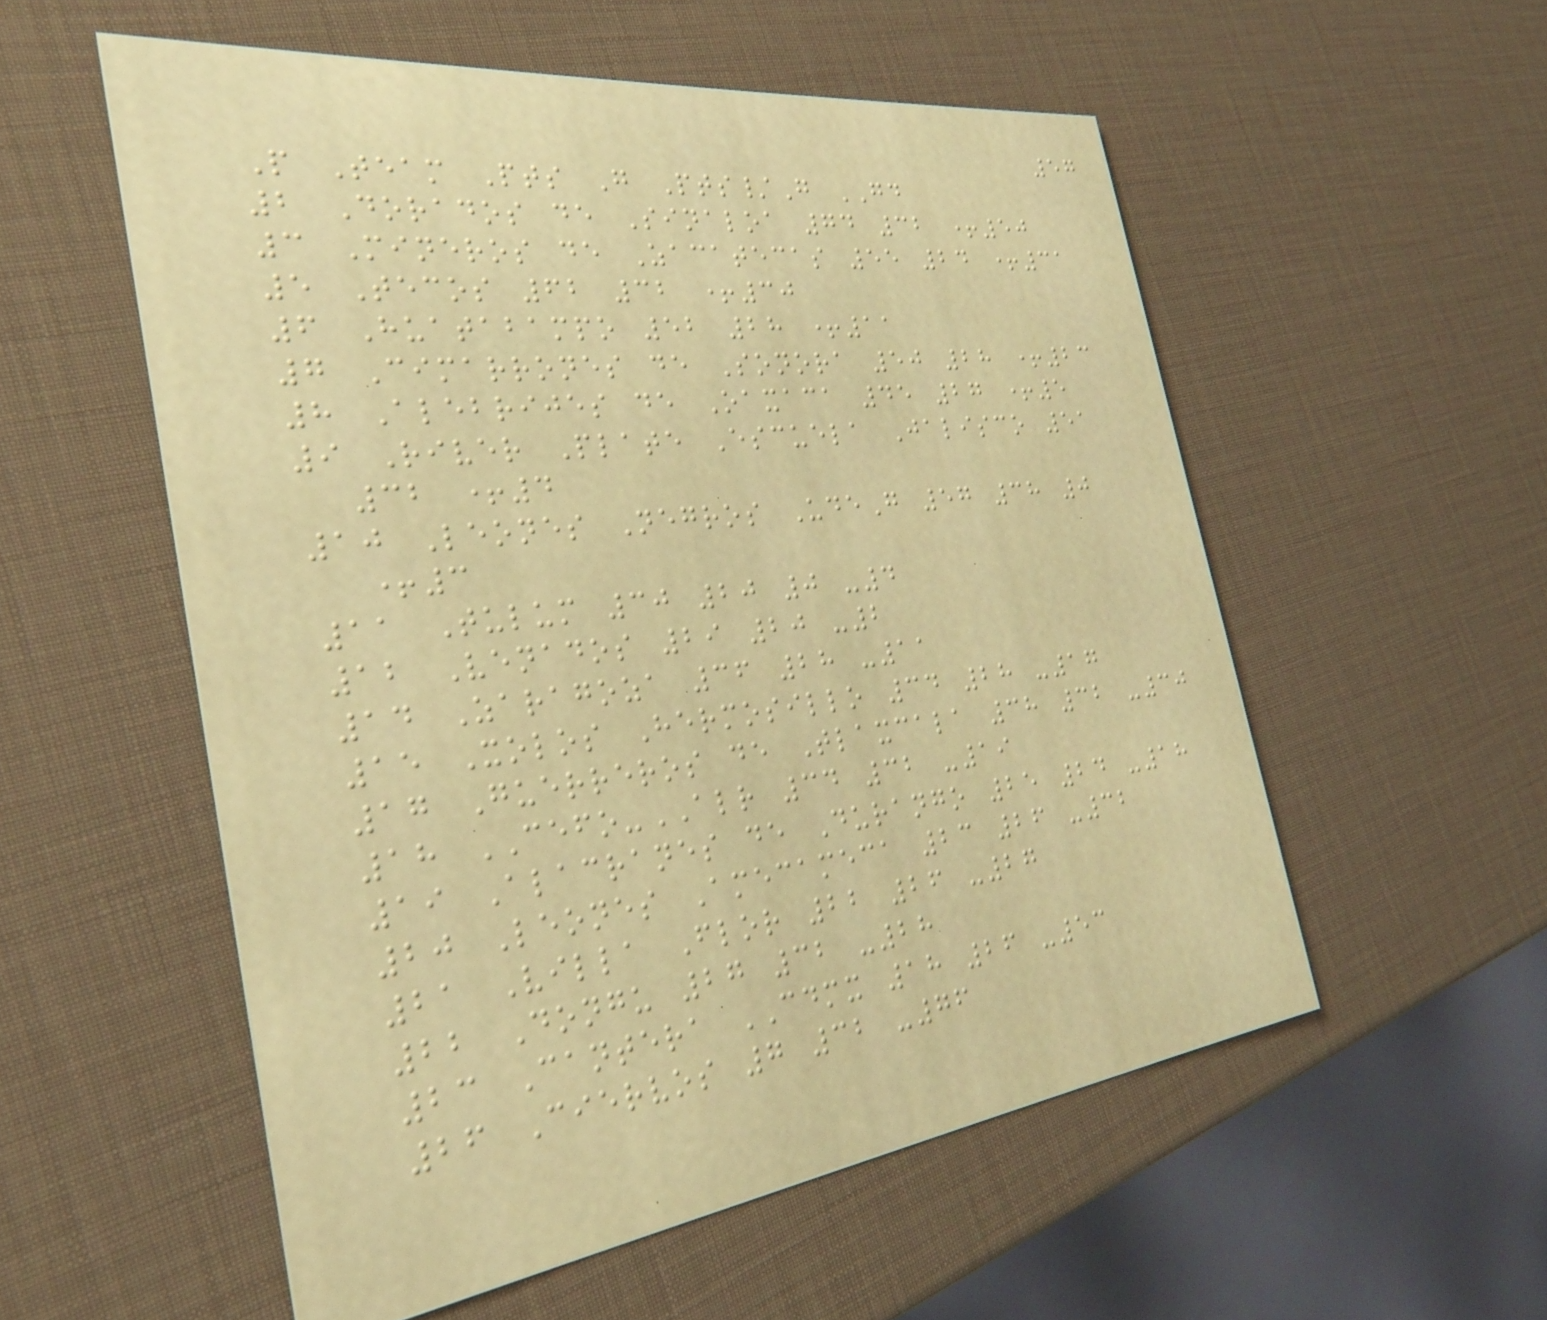57
P Team Pts G Pts/G GD
2 Dorados de Sinaloa 74 32 +50
3 Mineros de Zacatecas 55 24 +31
5 Tecos 62 32 +30
6 Huatabampo 52 28 +11
7 Cimarrones de Sonora 50 28 +23
8 Alebrijes de Oaxaca 45 27 +5
9 River Plate Escuela Jalisco 51
32 +4
10 Leones Negros UdeG 57 38 0
+3
11 Tulum 30 20 0 -4
12 Venados 29 20 -2
14 Zaragoza 36 28 -11
15 Xolos Hermosillo 34 28 -17
17 Guerreros de Tlaxcala 38 32 -30
18 CEFO-ALR 34 32 -19
19 Alacranes de Durango 25 24 -18
20 Leones Amecameca 23 26 -32
21 Villa Flor 22 26 -27
22 Dongu 27 32 -28
23 Cantera CDMX 18 26 -53
26 Ciervos 7 32 -76
